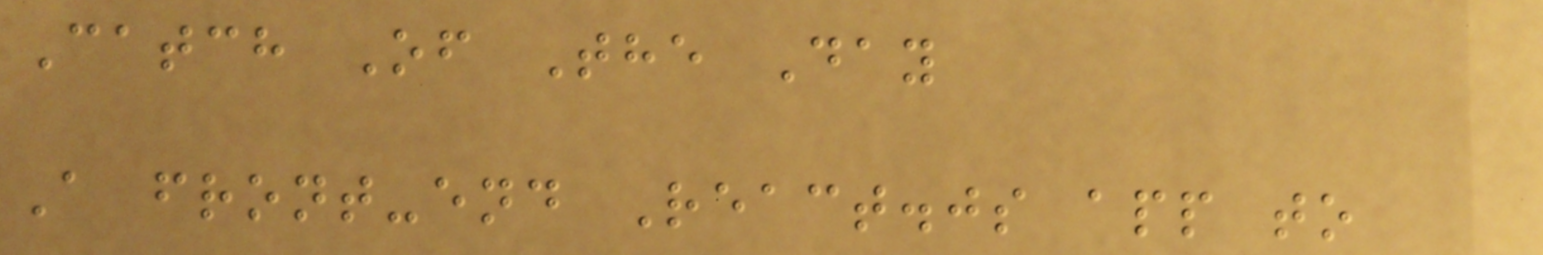Catch Of The Day
A front-end React.js app to
